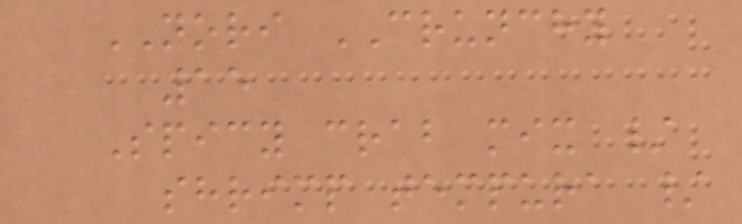NORI CRUNCHY
15
Spicy crab mix /
shrimp tempura /
